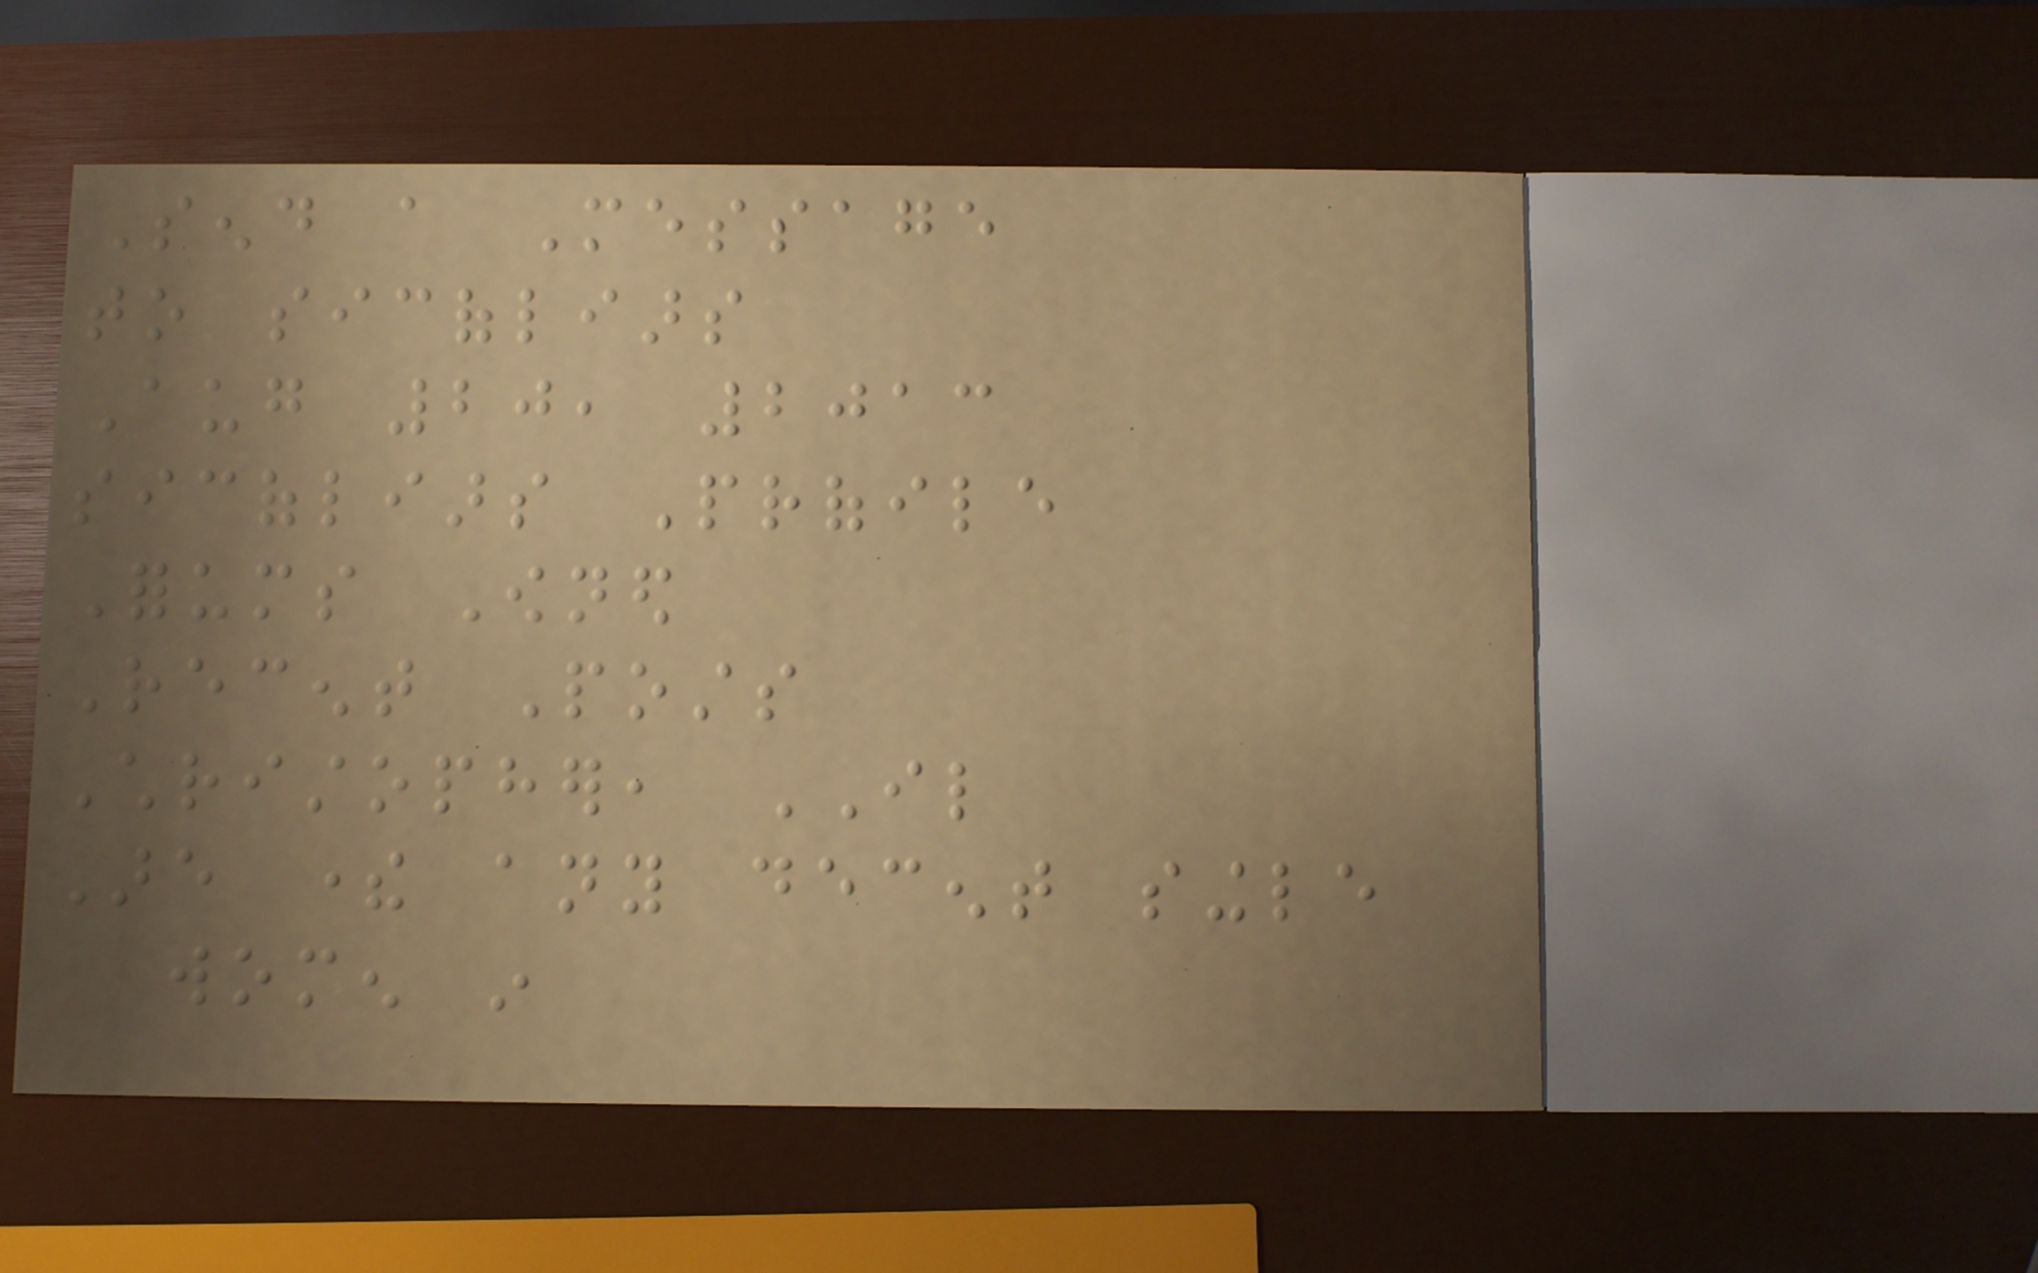Send a Message
to sicofliars
Aug 20, 2013
sicofliars Profile
Forums Owned
Recent Posts
Christopher, IL
Are there any decent single
women in
